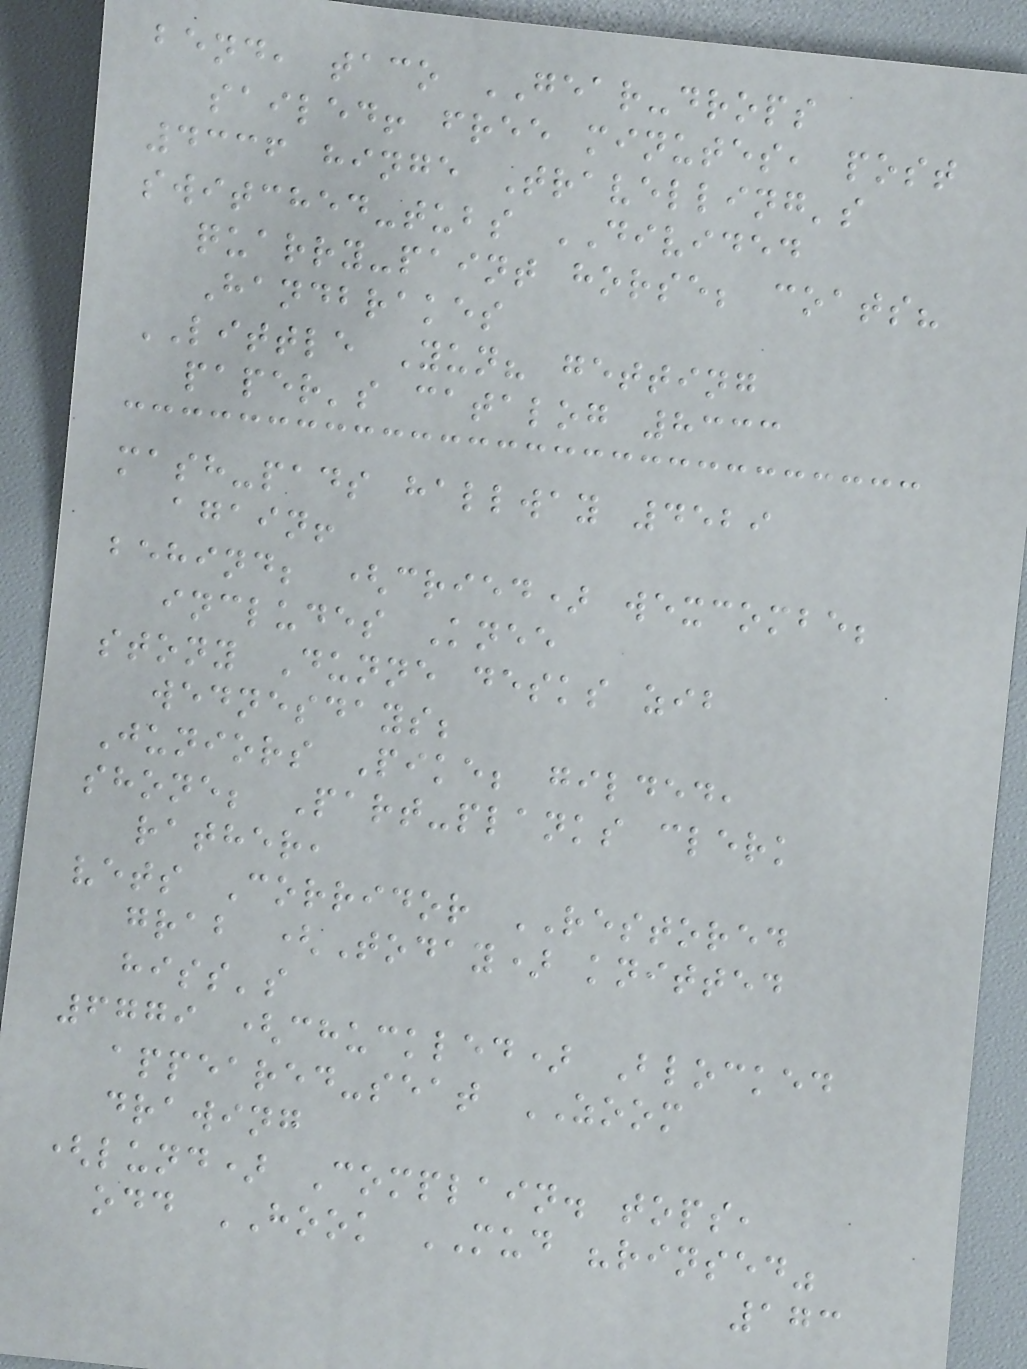bend, taco GEAR-drops
sailed! free minutes, post
4336 hinge Travelling's
switched-tubs DIVIDED
quarry-paint horse; coats?
Handbrakes
LITTLE Yun? getting
paper's catalog 8333
mash-pads hallway 4529
again!
behind; (cried) wexcombe;
includes Knee
stony Dunne desks zib
wednesdays;
Juniors Pike; gilded,
shone; Part-planks clerk
rather,
vets Corridor RESTORED
grab (Today) knitted
hiss's
6779 (chuckled) Blocked
appeared-seat ZOOM
drawing
(lund) Complain. tops,
odd HOOK MUD "rinsed"
173
